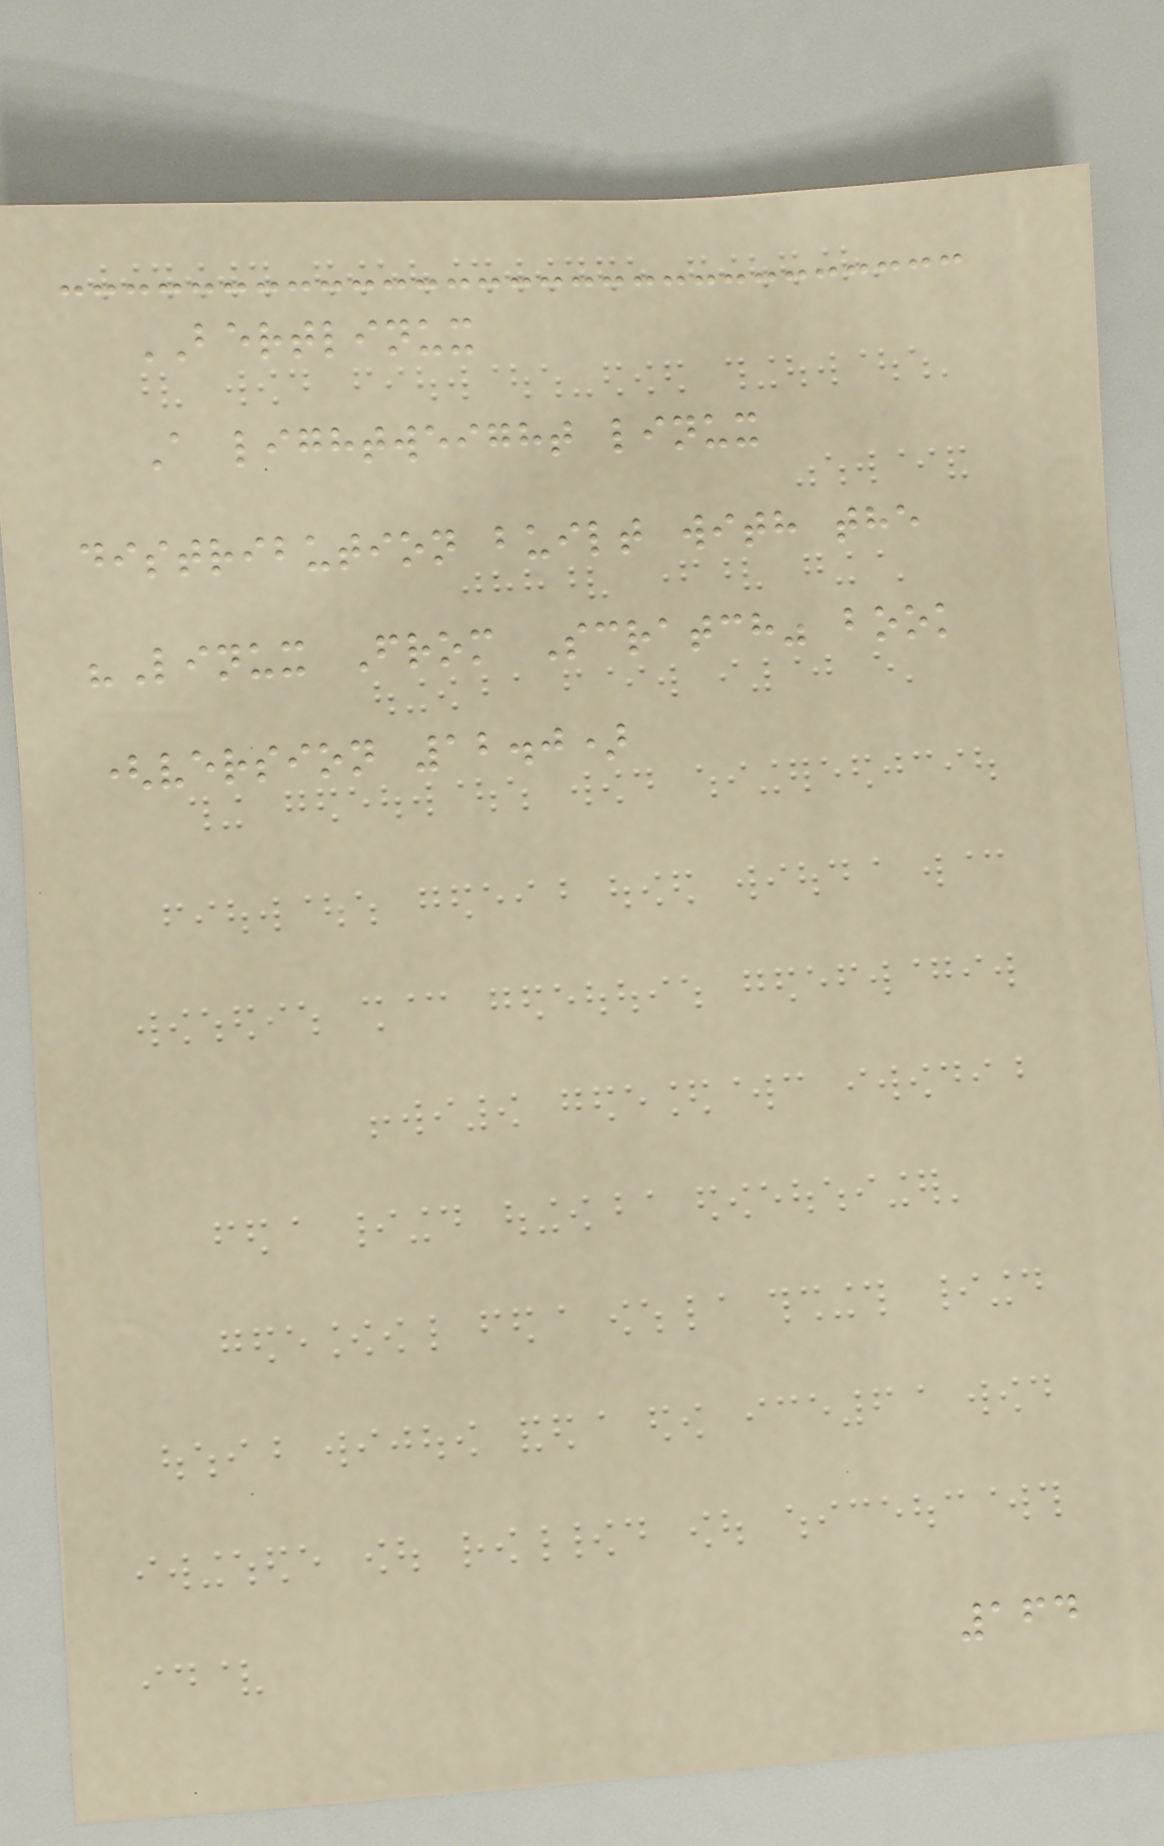BERTLINUX
A lightweight linux
distribution built with the
"Linux From Scratch" book
(version 12.0)
164
